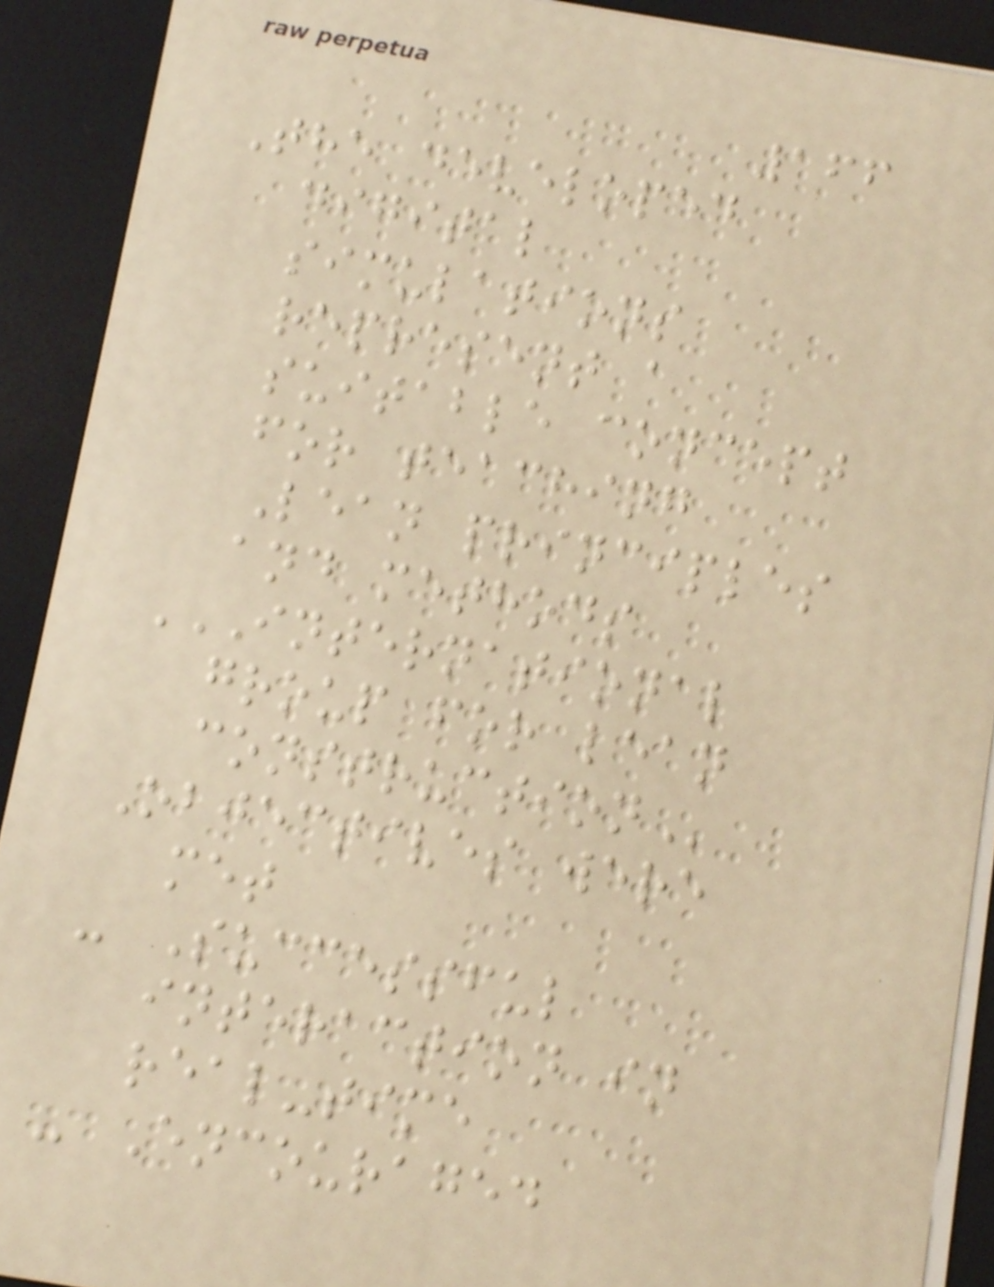166
The developed
digital
simulations
represent a
suitable concept
for teaching
Lean principles
and methods
INTERNATIONAL
GROUP FOR LEAN
CONSTRUCTION
Objectives were
met
- Successful
interaction in
real-time
- Encouraged
